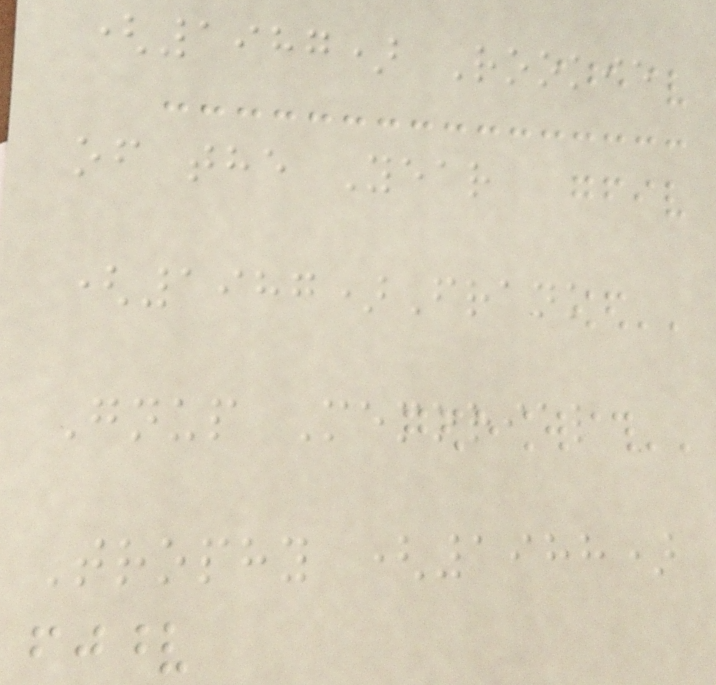(1987) Rookie
of the Year
(1987)Frank
Gnup Memorial
Trophy (1988)
